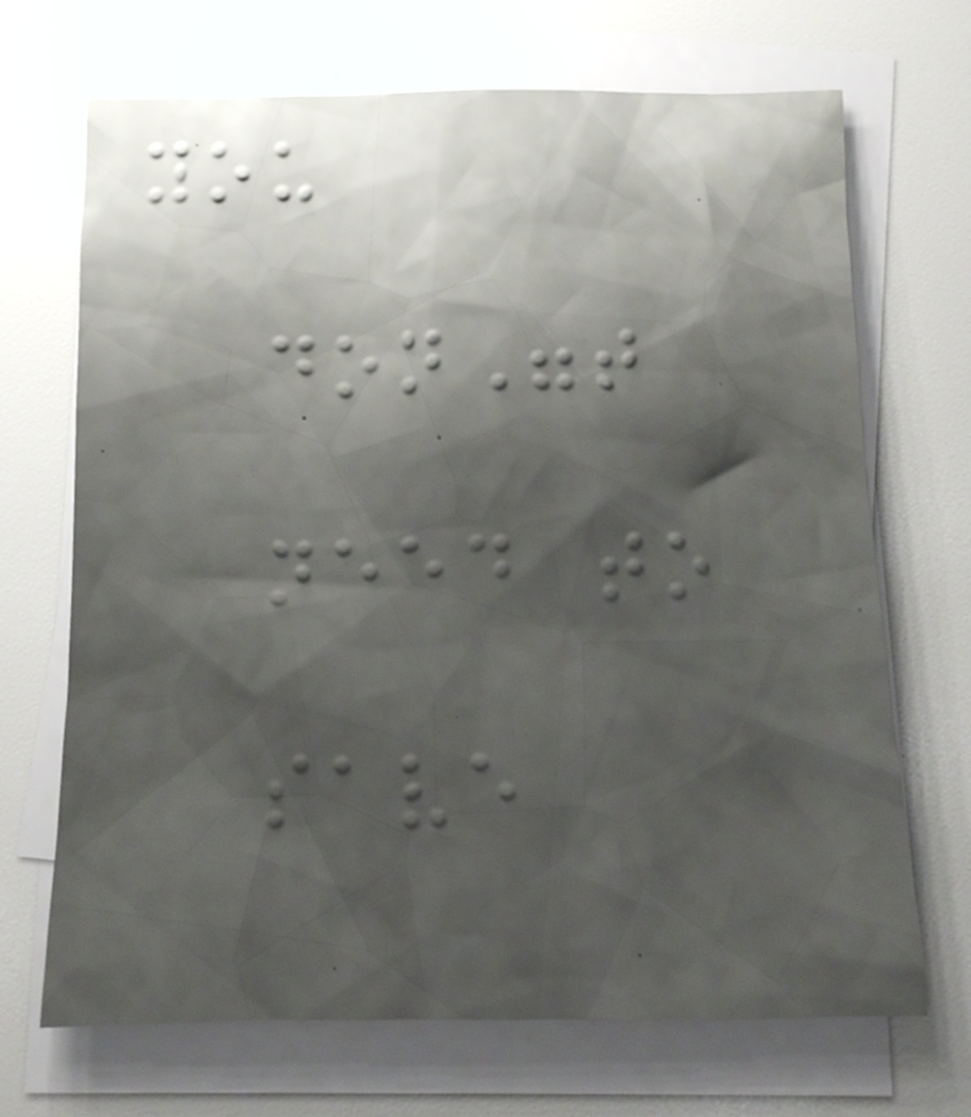you
don"t
need to
save
